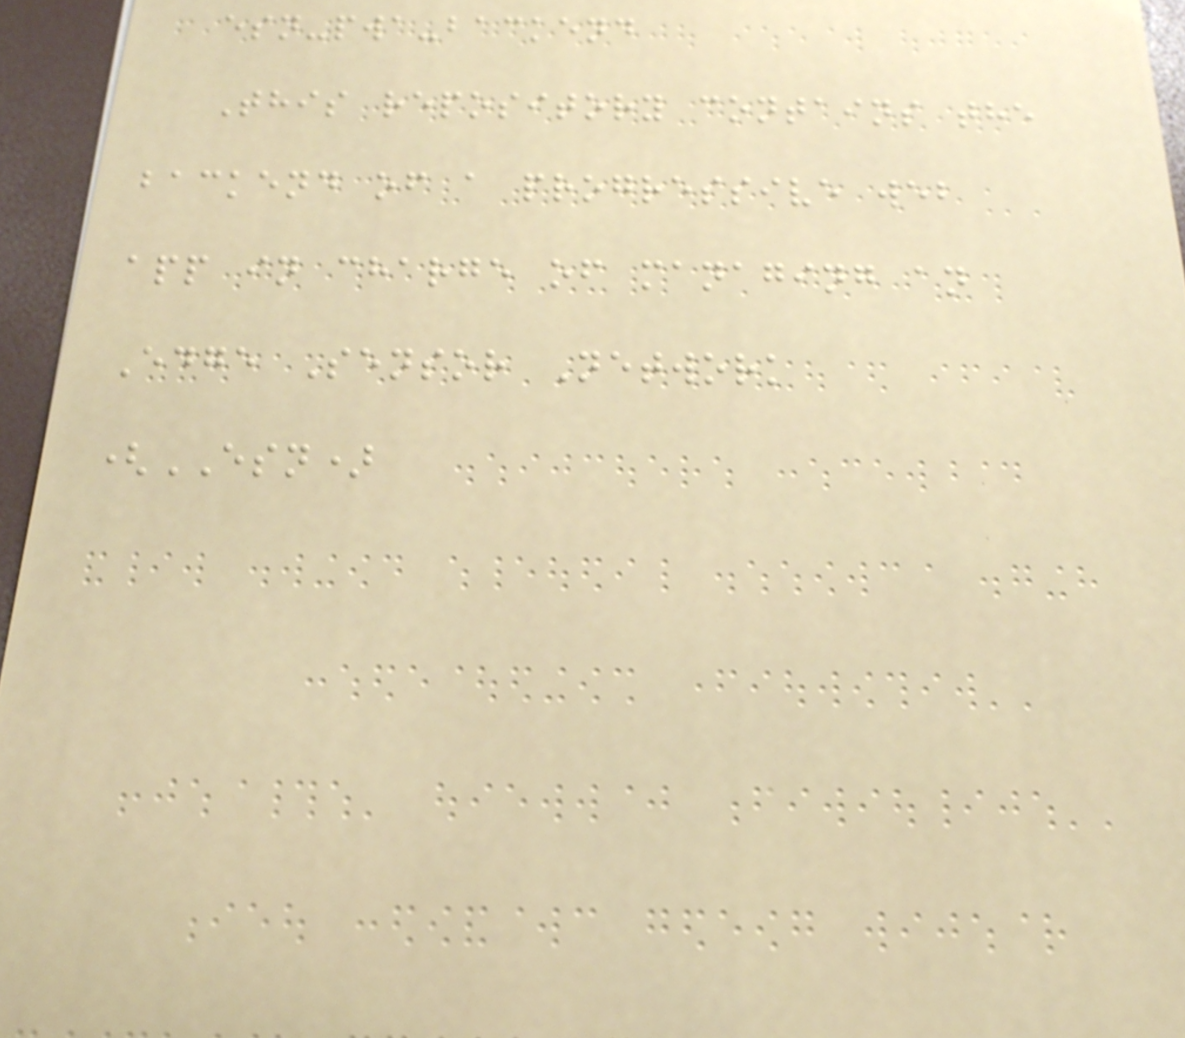esn-pwa-backend
This repository contains the
backend of a progressive web
app in charge of managing an
Edge Sensor Network
(ESN)
